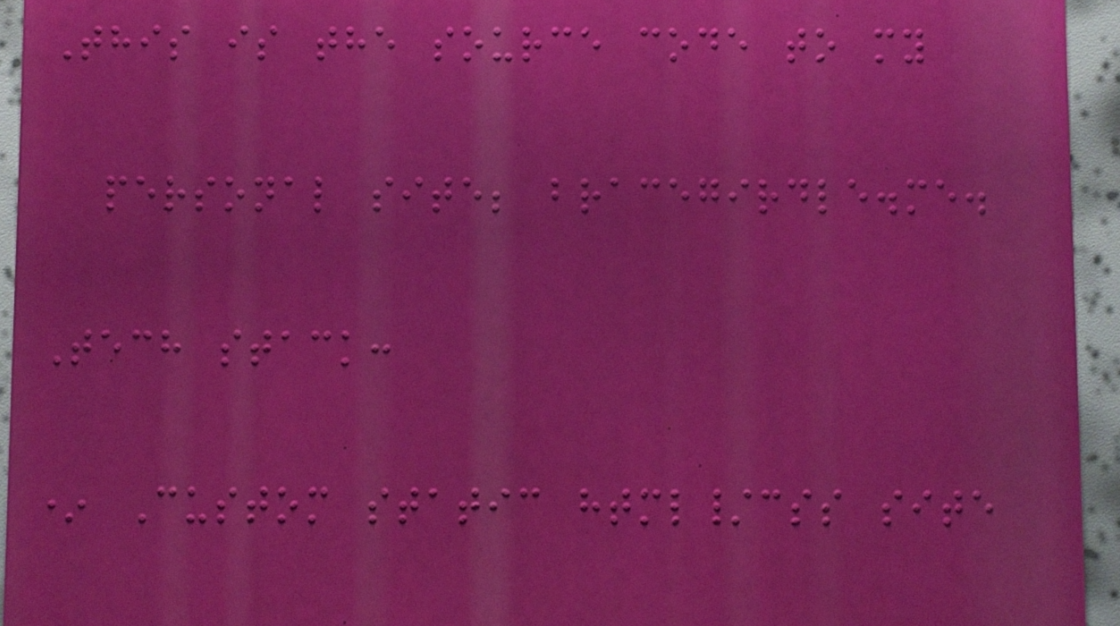This is the source code to my
personal site; bracegirdle.me.
Tech stack:
* Custom static html/css site
